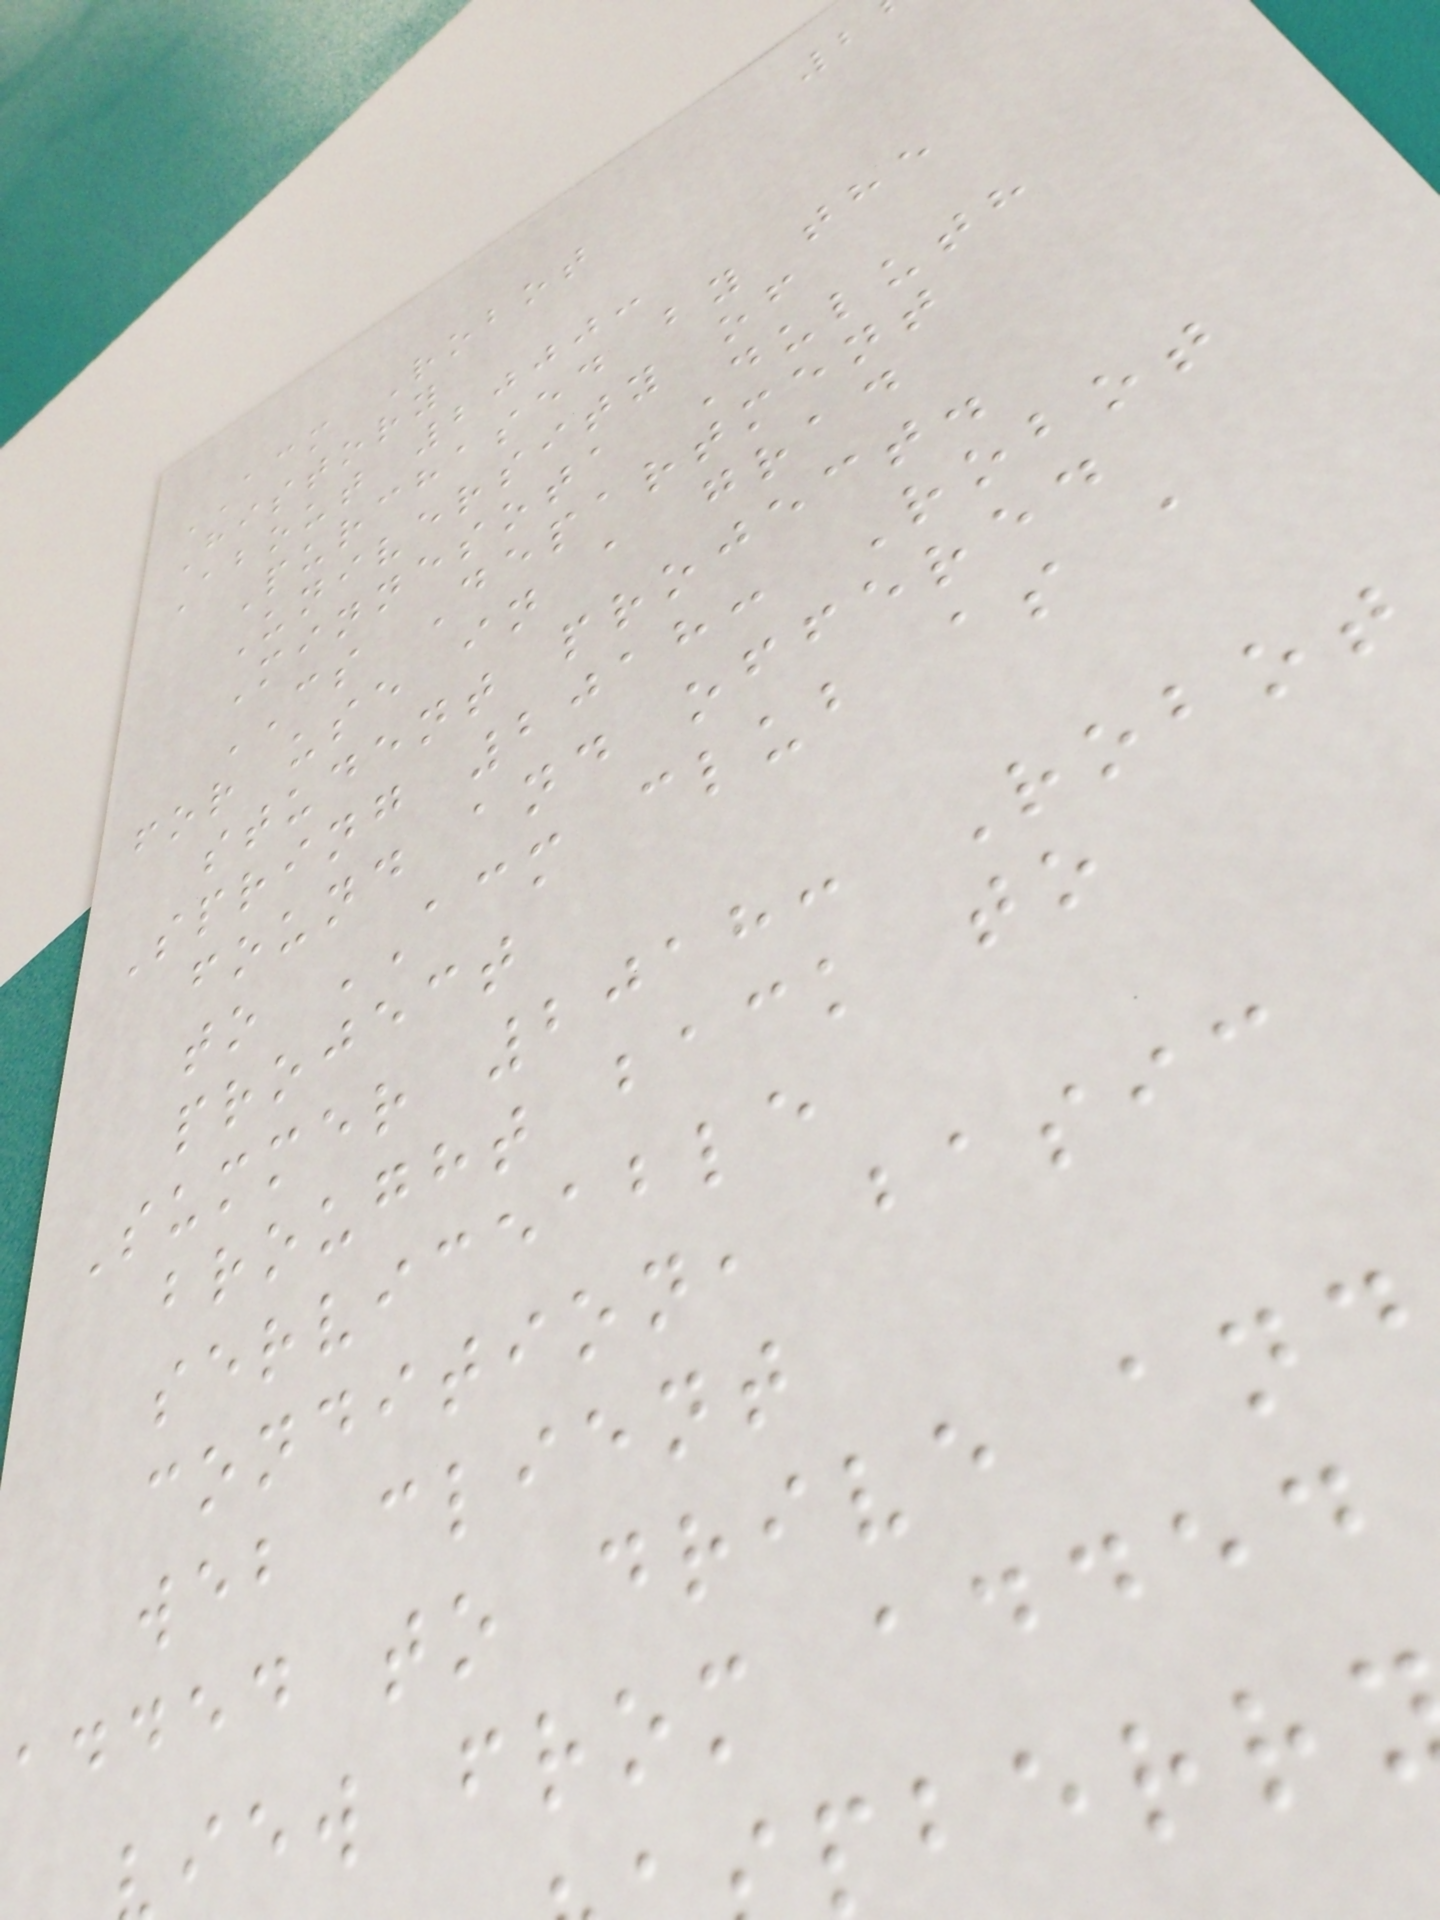ACM Robot
History
About 2000:
Purchased by the
University of
Minnesota Duluth
CS Department
for use in a grad
student project.
Spring 2018: Robot
found and offered
to ACM club as a
project
Summer 2018: Robot
brought back to
serviceable
condition, basic
web client
added to drive and
iew from added
